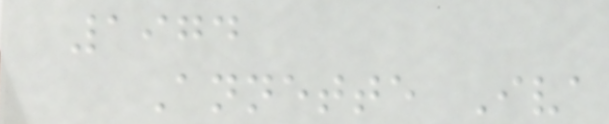1974
Annette Iva
